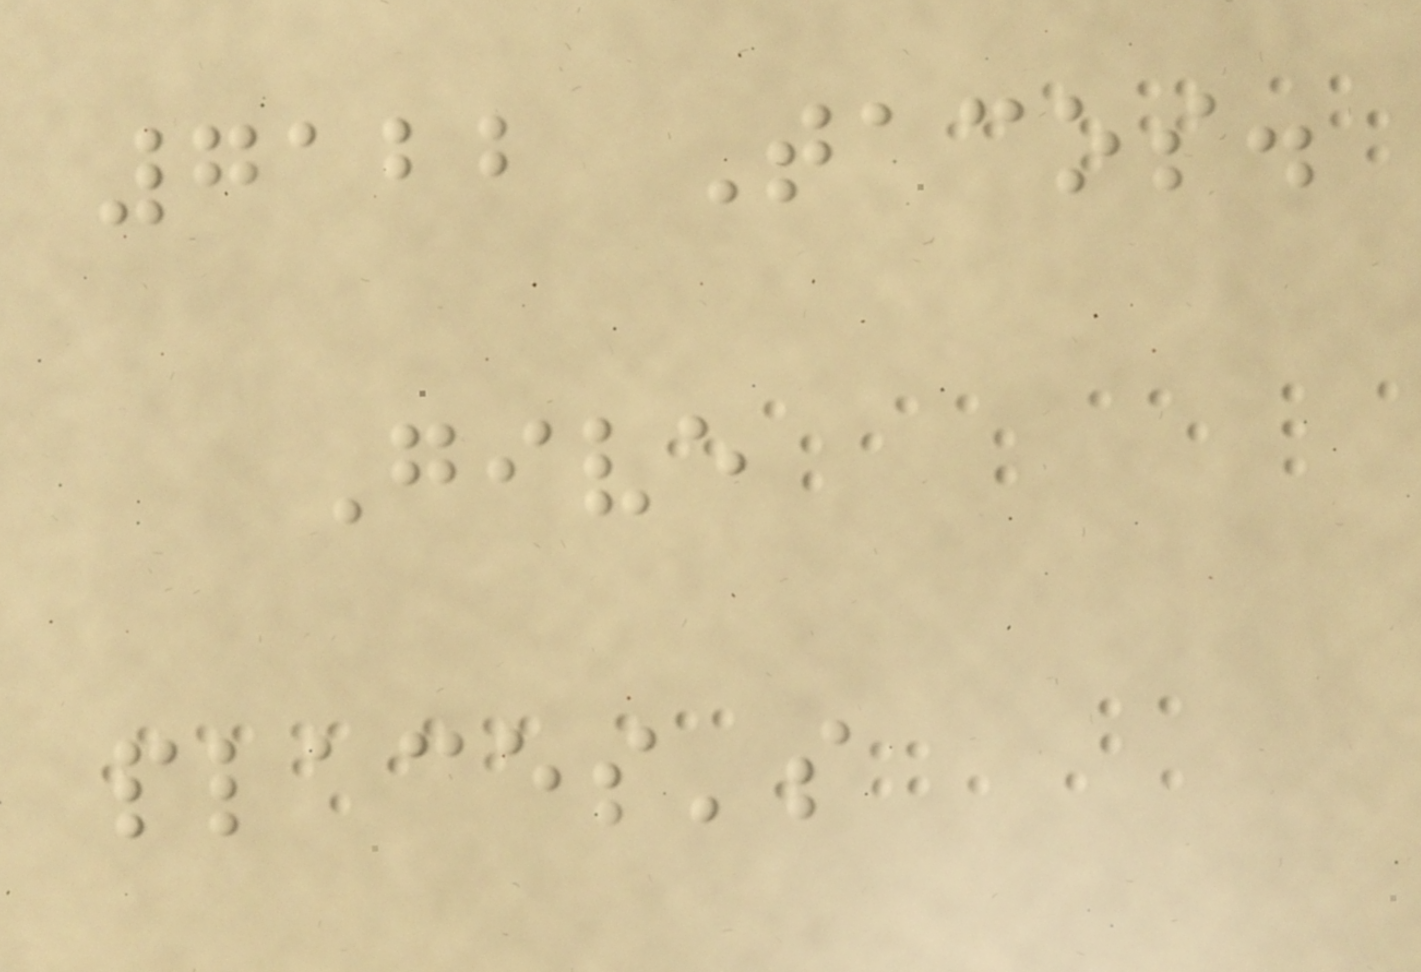7122 Tacos.
Give
places's
